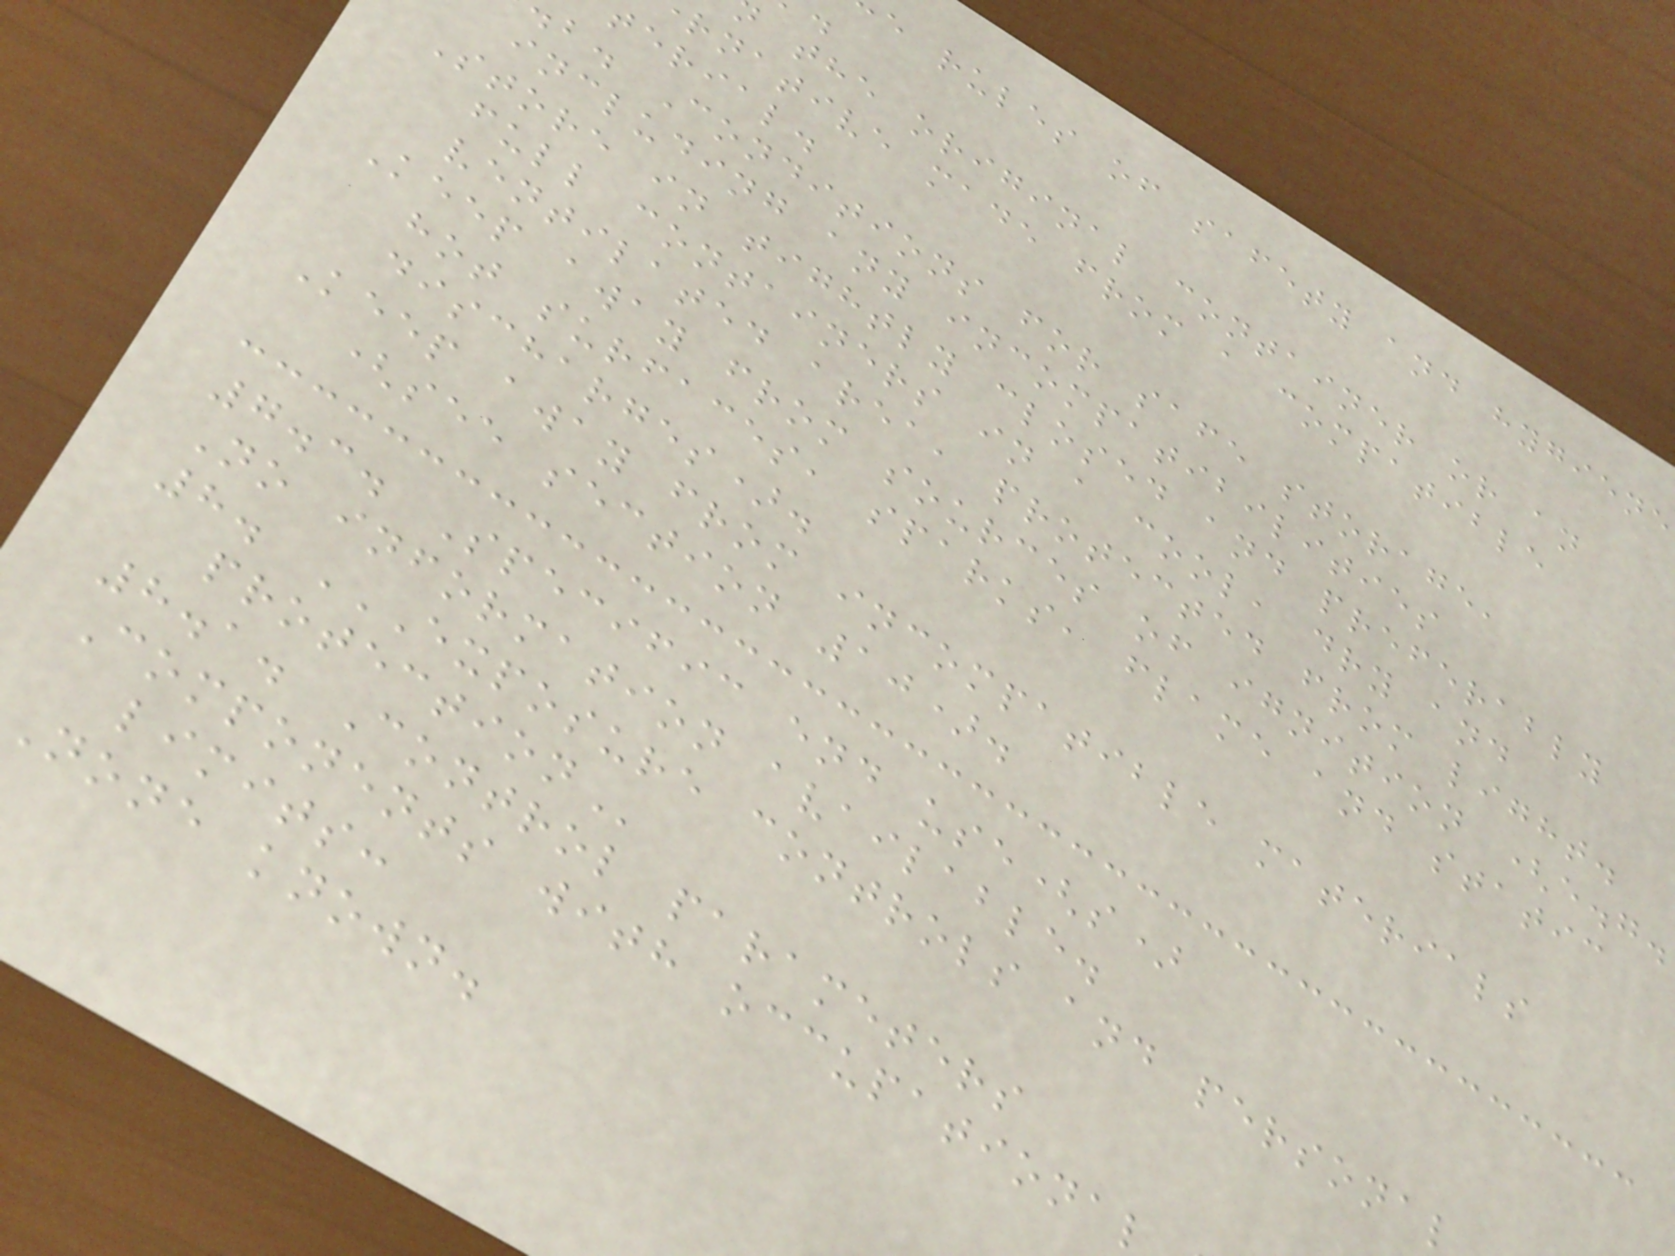e rules of safety and hygiene
the original container or an
rnative made from a compatible
terial.
b. Conditions for safe storage,
including any incompatibilities
Store in tightly closed and preferably
full containers in a cool, dry and
ventilated area, protected from light.
Keep away from sources of ignition (e.g.
hot surfaces, sparks, flame and static
discharges).
Keep away from incompatible materials
(see section 10).
7.3. Specific end use(s)
No information available.
8. EXPOSURE CONTROLS AND PERSONAL
8.1. Control parameters
Components with occupationa
limits:
None known.
